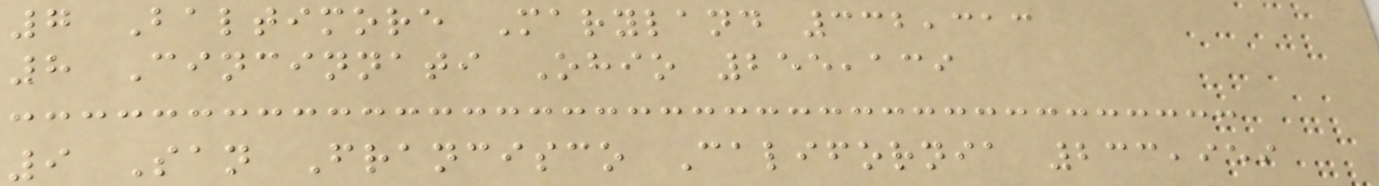7 Baltimore Maryland 332,313
8 Cincinnati Ohio 255,139
9 San Francisco California 233,959
